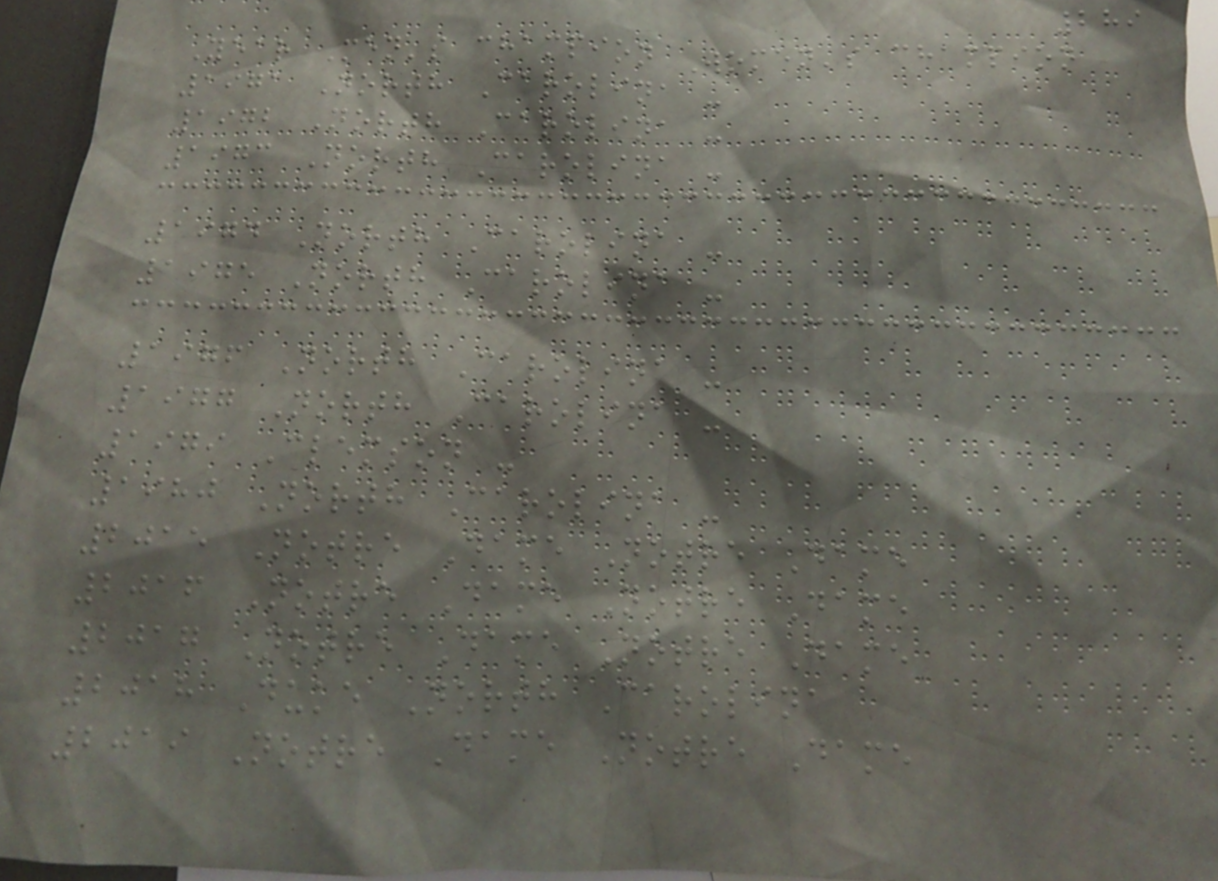289
Year Men's champion Women's champion
1971 North Carolina -
1972 North Carolina -
1973 North Carolina -
1974 North Carolina -
1975 North Carolina -
1976 North Carolina -
1977 North Carolina -
1979 Clemson -
1980 North Carolina -
2015 Notre Dame Notre Dame
2016 Notre Dame Notre Dame
2017 Notre Dame Notre Dame
2018 Duke North Carolina
2019 Notre Dame Notre Dame
